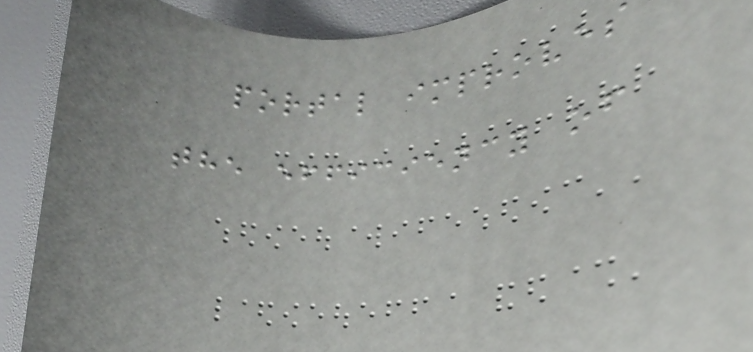portal improves
the efficiency of
